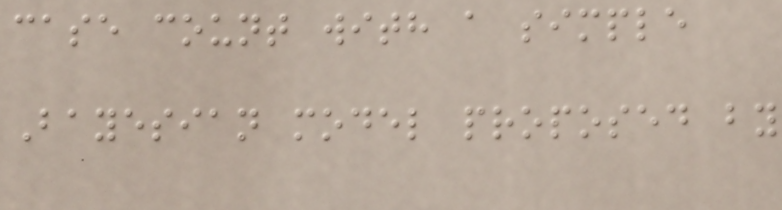case count with a simple
Bayesian model proposed by
